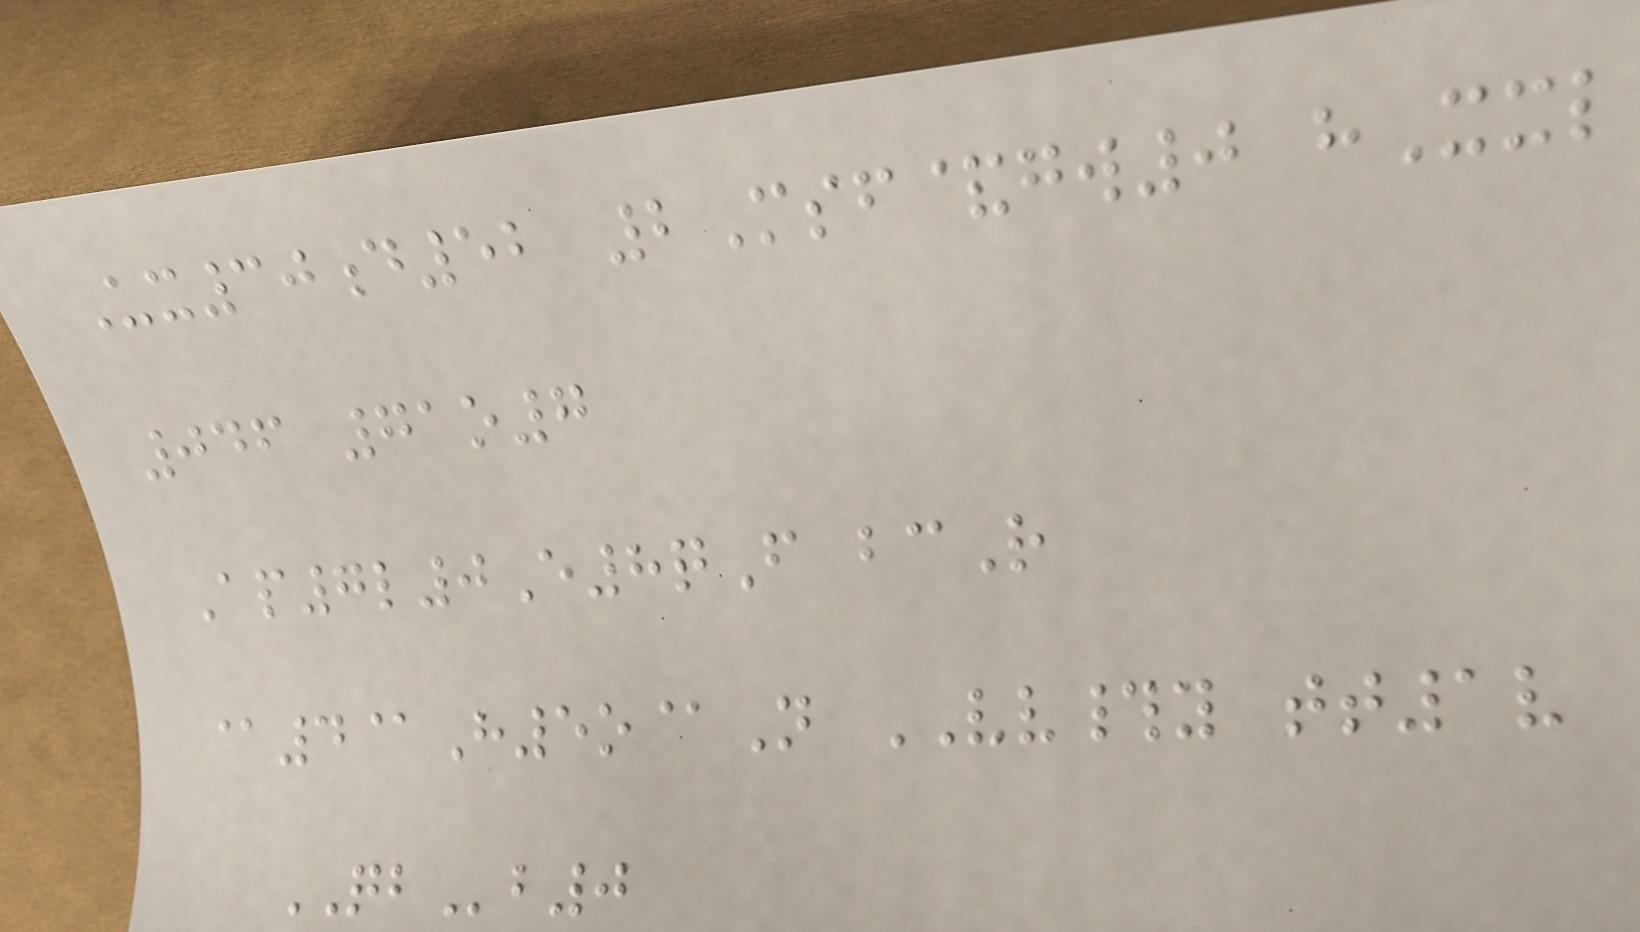Ux30d52 2Msf&gw0 hXxl
046 71o7
Ap7l0E8qF bcR
@4@H5o@N VV#y tt1v
QBb0
